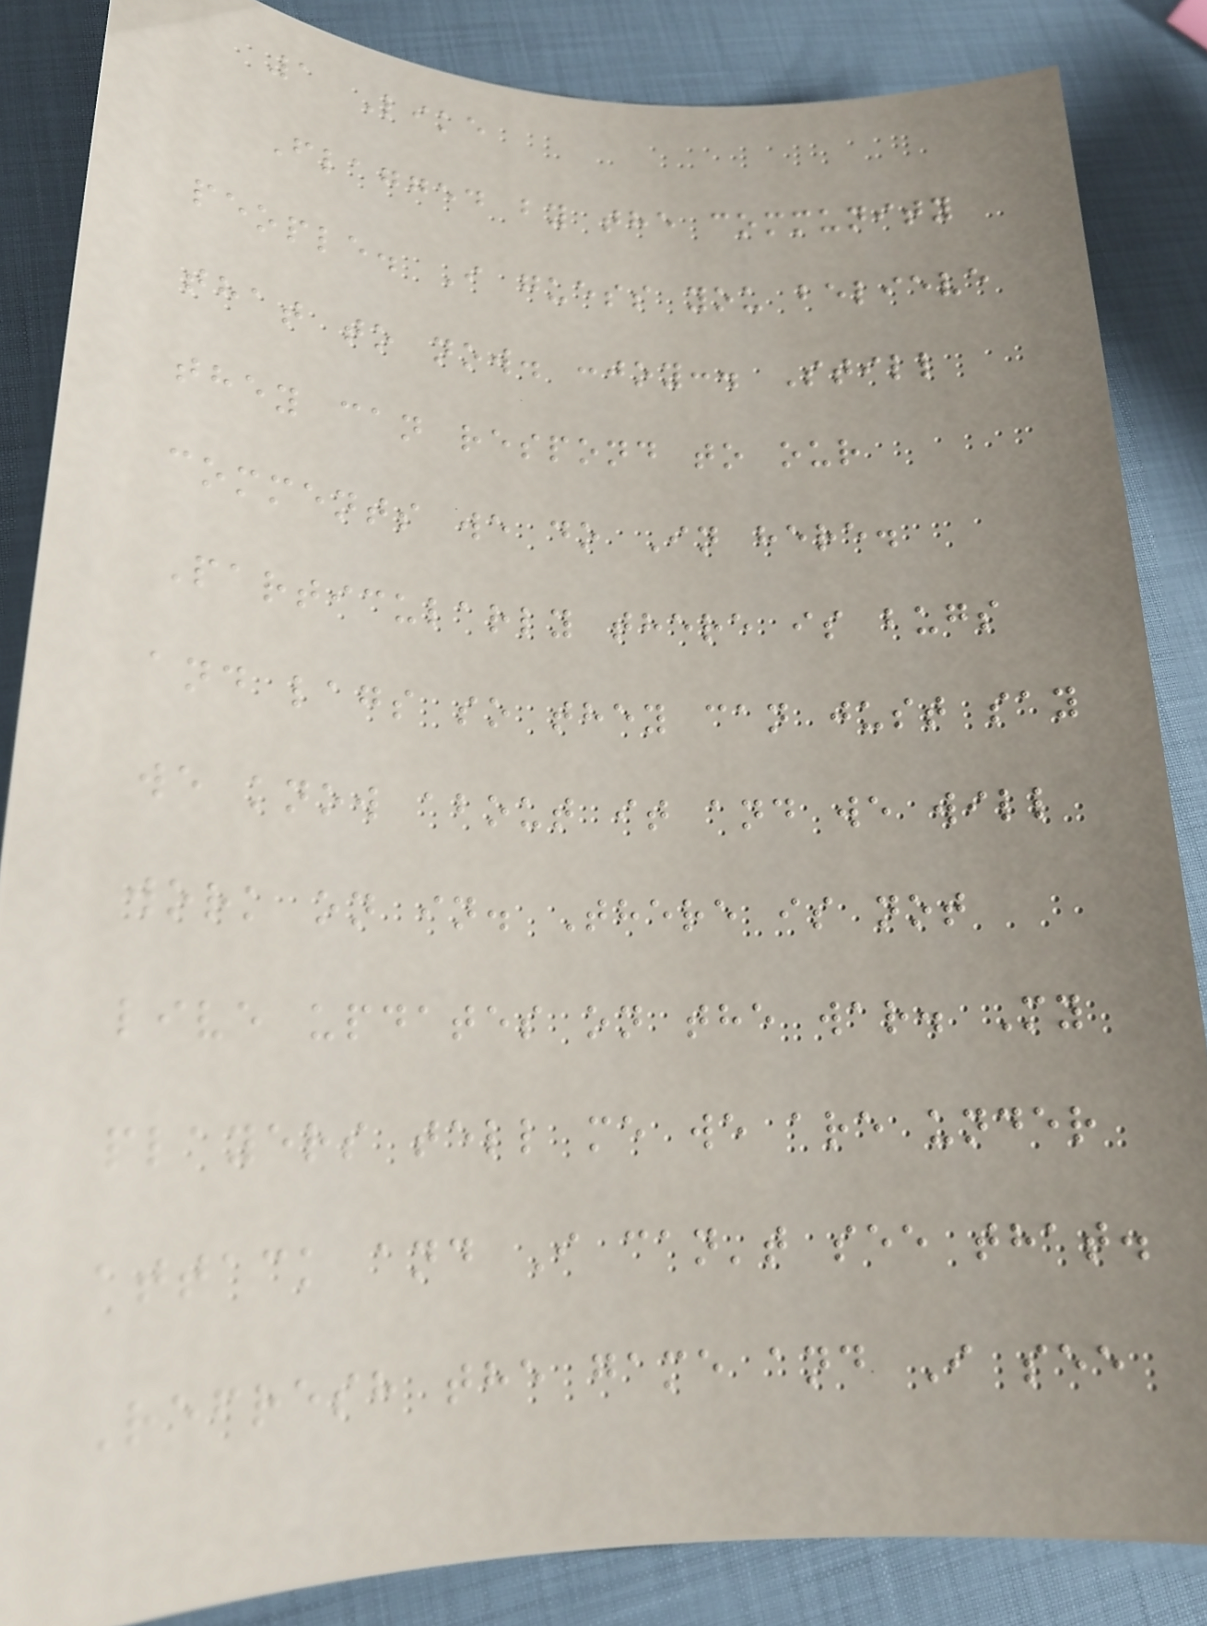1 Like
Flagged by the community
people. I guess you believe
that to now. :joy:. Still
they can respond to our
comments we do In here.
Particularly there is bugs
and lags so they can just say
we know about it and we will
work on in. There is not
live updates on the war. My
players tell me we are under
attack and I can't see that.
Refresh the game and I see
